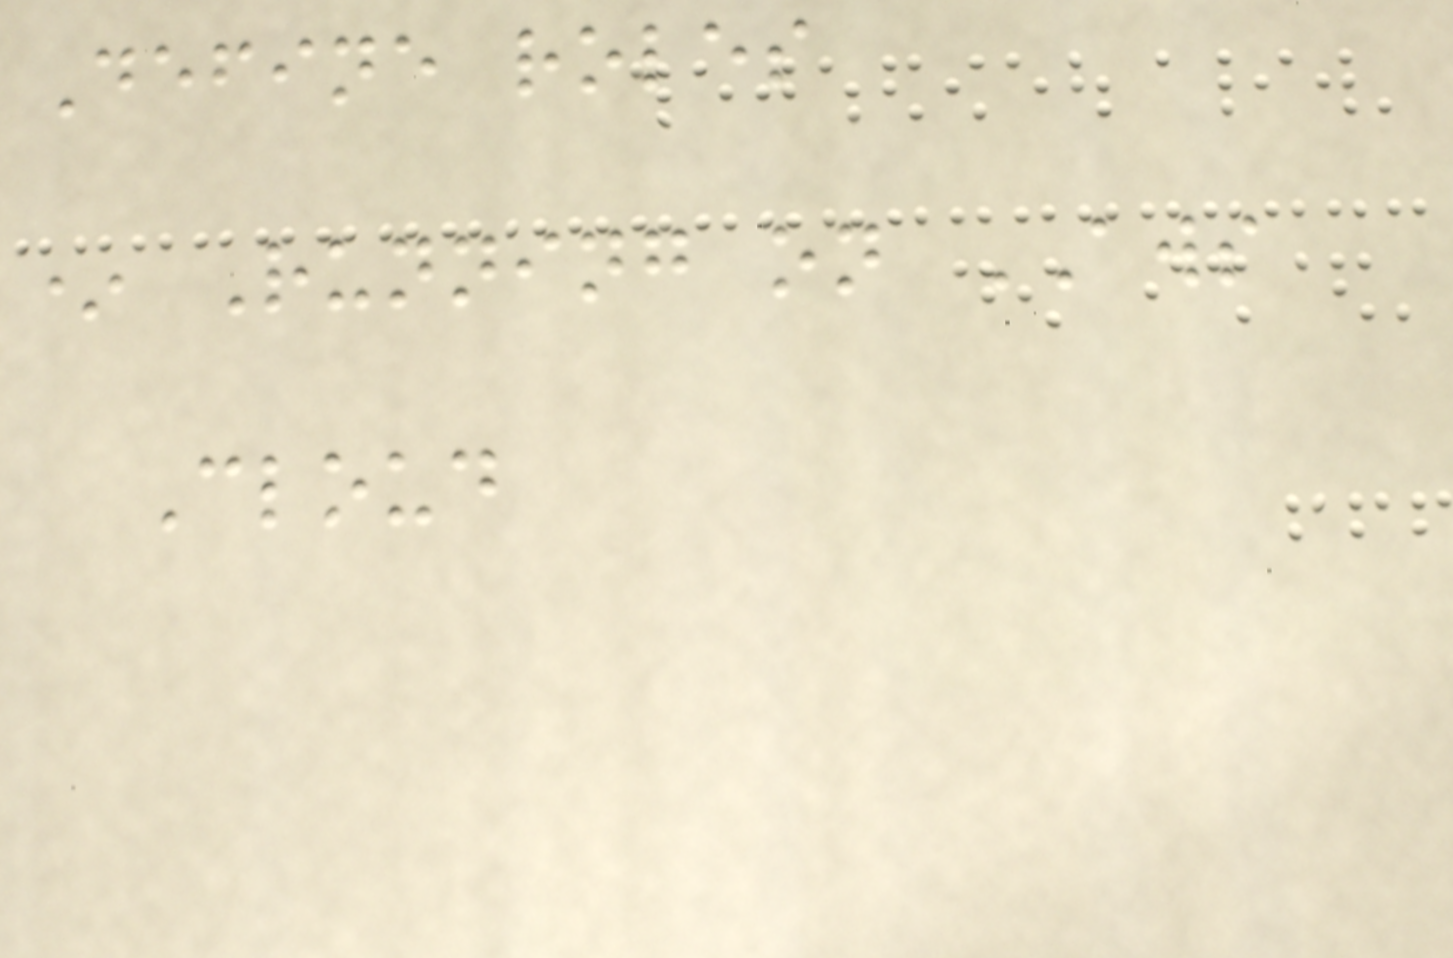Define roles
* Running on AWS
Cloud
